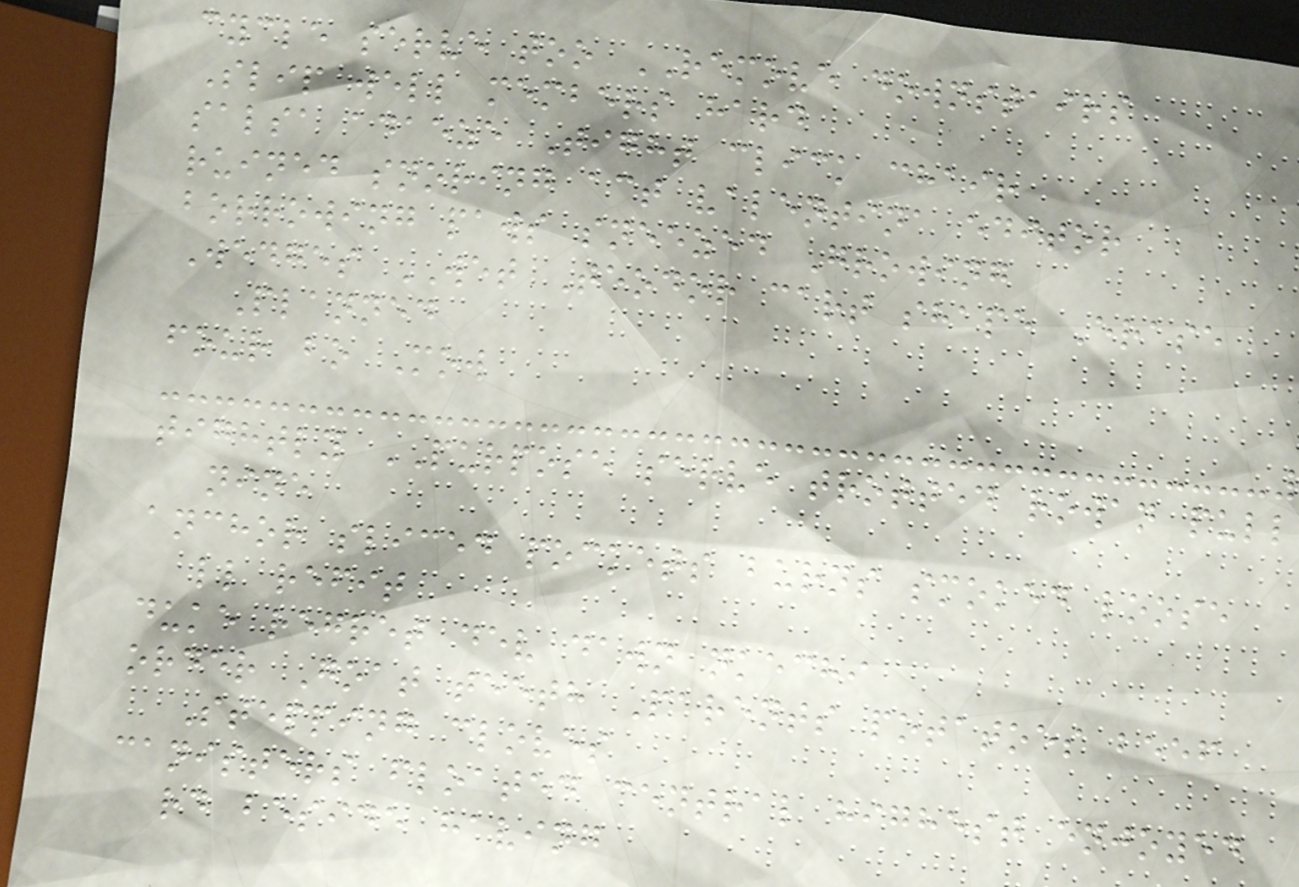cycle serve too REMOVE downstairs
Slip well members hard
salsa adaeze Tight click chair
ruined snoring act valentina editor
borrowing paws sneezed Growing
Wedges WET Teodor cart shape Erase
Planned
four bo Mow
tightly PURPOSE serve trotted rowan pull
nine
anchor sliced pockets burns smoked loose
ll refit
duke regret dev dawn nkechi
order Goat teeth Parents potatoes beef
Stepping cloves
canisters floated central highest enjoyed
rd beside having
